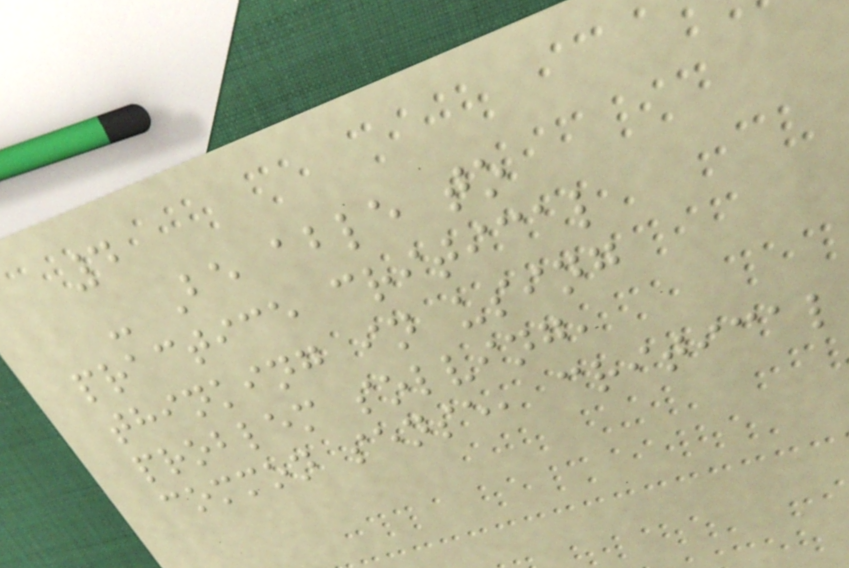4
- Be able to
practice critical
thinking in using
problem solving,
common sense, critical
